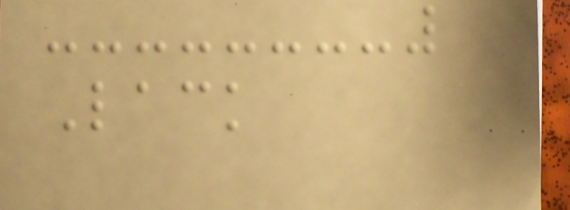Lack
